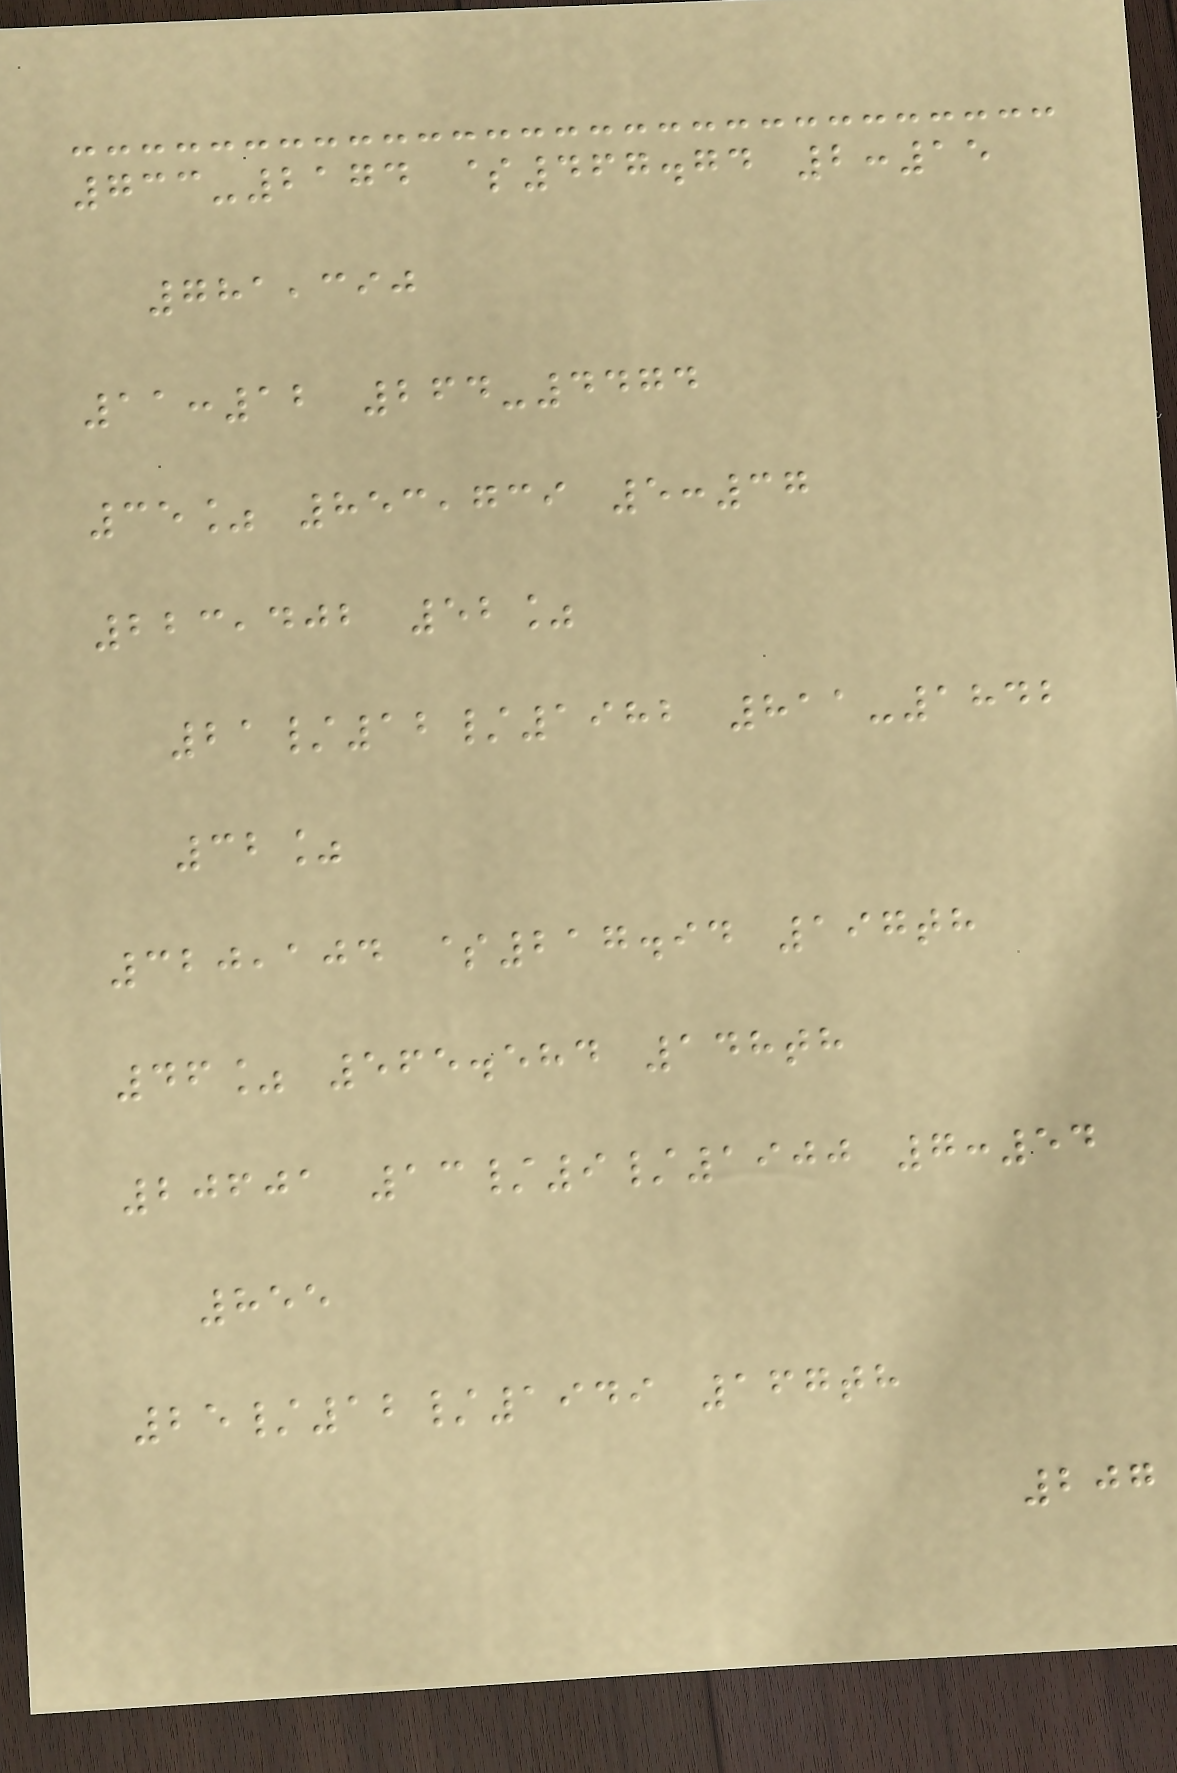733-2174 $467.74 2:15
781,390
11:12 264-4474
35% 853,739 5:37
223,402 52%
21/12/1982 811-1842
32%
320,104 $217.94 197th
46% 565.584 148th
20601 13/9/1900 7:54
855
25/12/1949 167th
207
